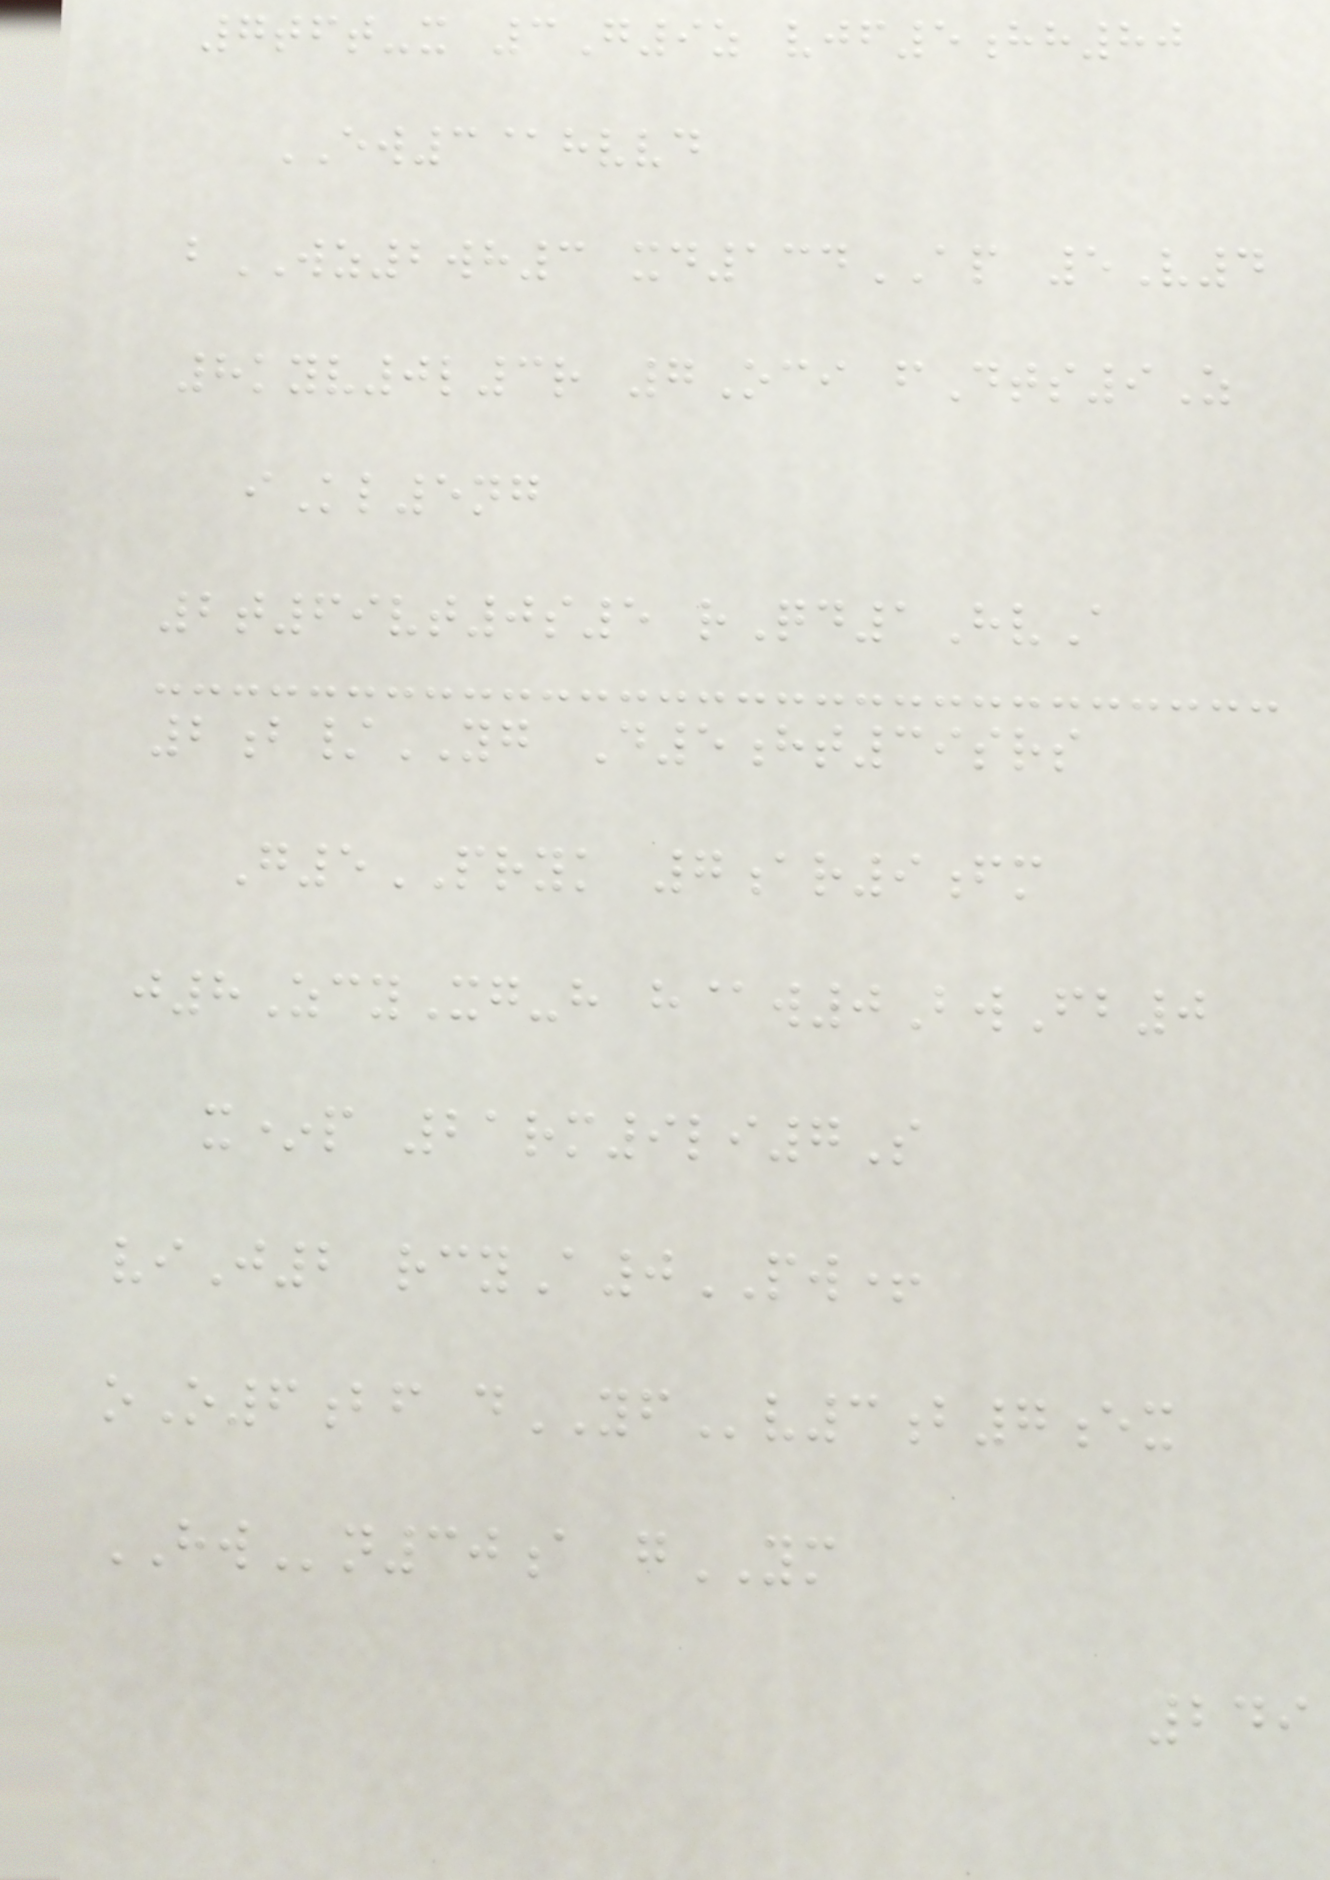7tft-x 3G9z vjf5hh80
EW3@hvvd
bWZ2wh3 xd134AP 5V4
8kyv0l3r 7Oci fDts9Z
iKl5ng
2t69vt0s5 rQd1HvA
2b/YG D5ht39srs
G5PRYK 7ar9fm
j8ZcyXg-h h@w0BwFb0
x*p 21rm9li7S
viJ2 rcyA0PW+
oO6bf dYFv3b7ex
HWn30a gYM
249
